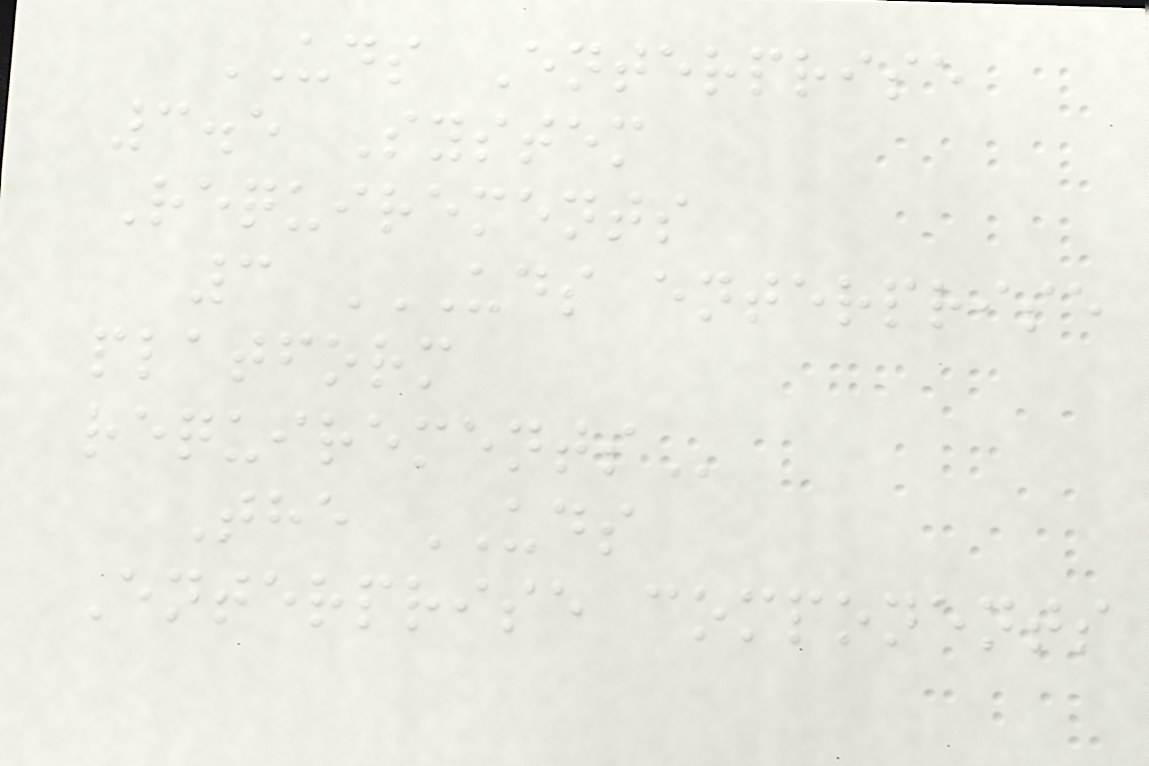UDS Enterprise
3.5 System
Requirements
3 UDS ENTERPRISE
PLATFORM
REQUIREMENTS
The UDS
Enterprise components
